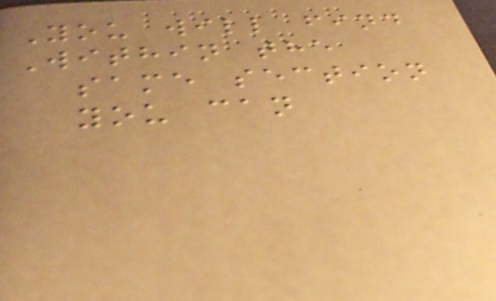You will find
Within the
same section
you can
